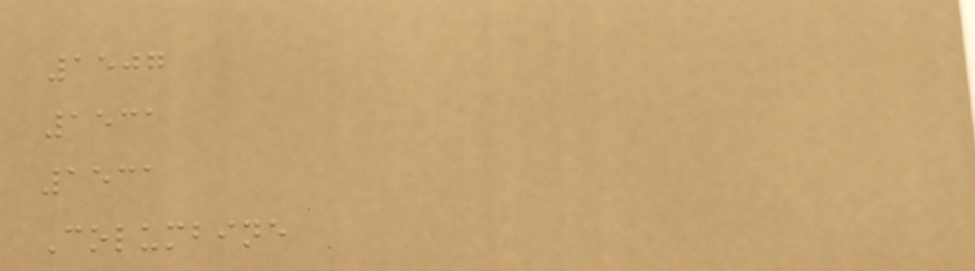1507
1531
1531
Columbine
